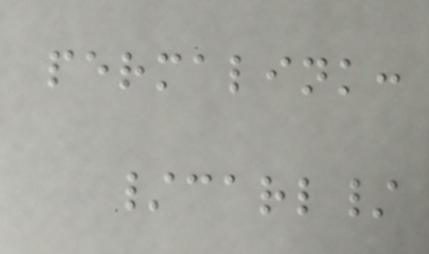permalink:
/carl/
